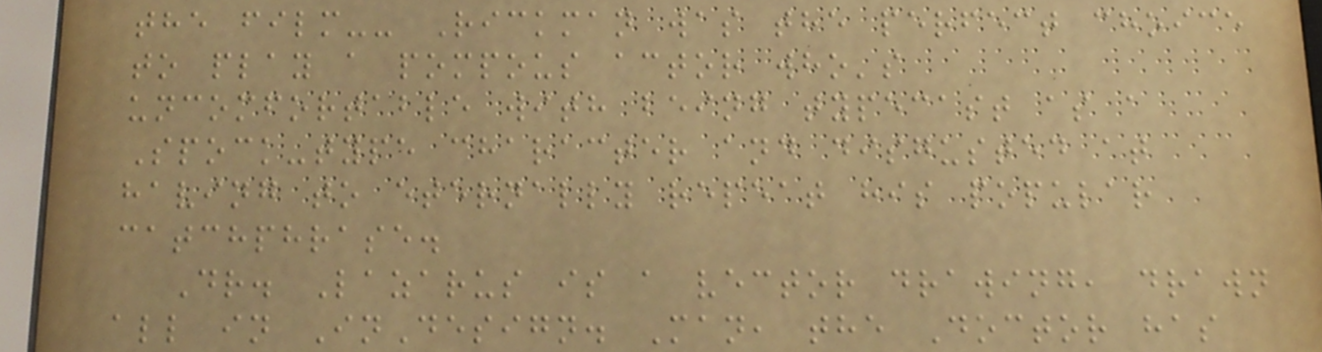the film-- Rickman was the perfect choice
to play a pompous actor who's
uncomfortable with being typecast as a
Spock-type character and disgusted at
having to eternally repeat his popular
catchphrase.
Dr. Lazarus is a vector drawing, drawn
all in InDesign. Man, the Doctor has
